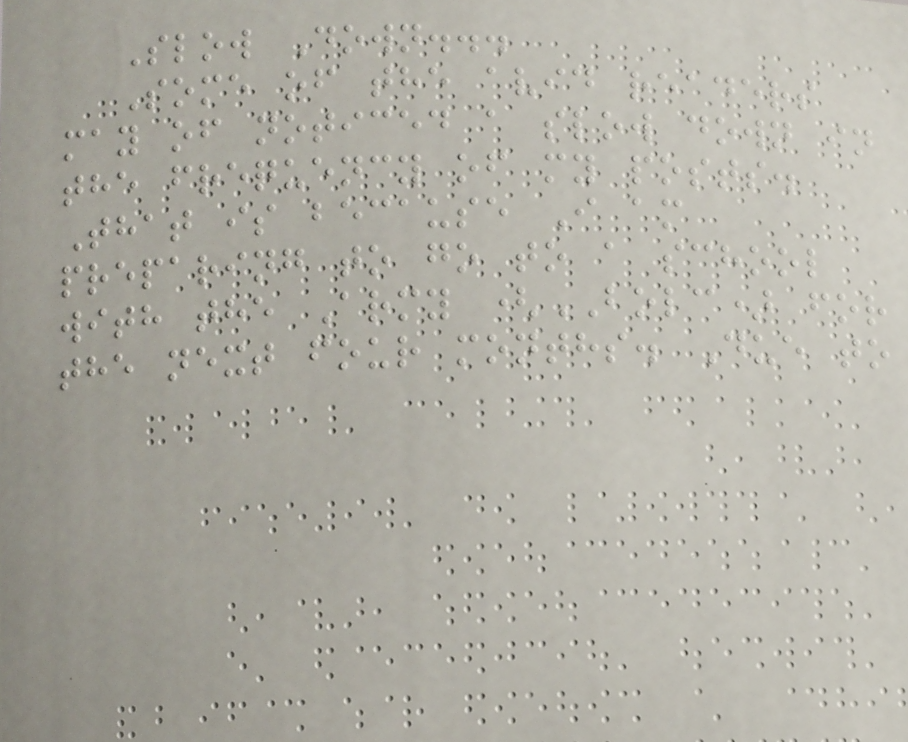Slow Down...
Some of the avid readers
may of noticed a slow down in
the frequency of my posts.
That is because I am
preparing to go to a school
with the Army (BOLC) for
the next four months. Due to
